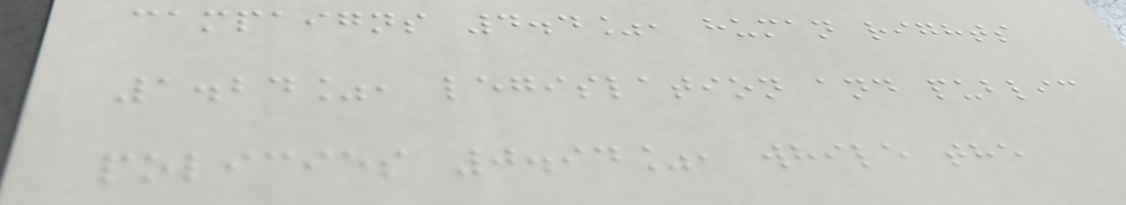campaigns 4.4%, human rights
1.24%, legislation and public
policies 0.94%, while the
